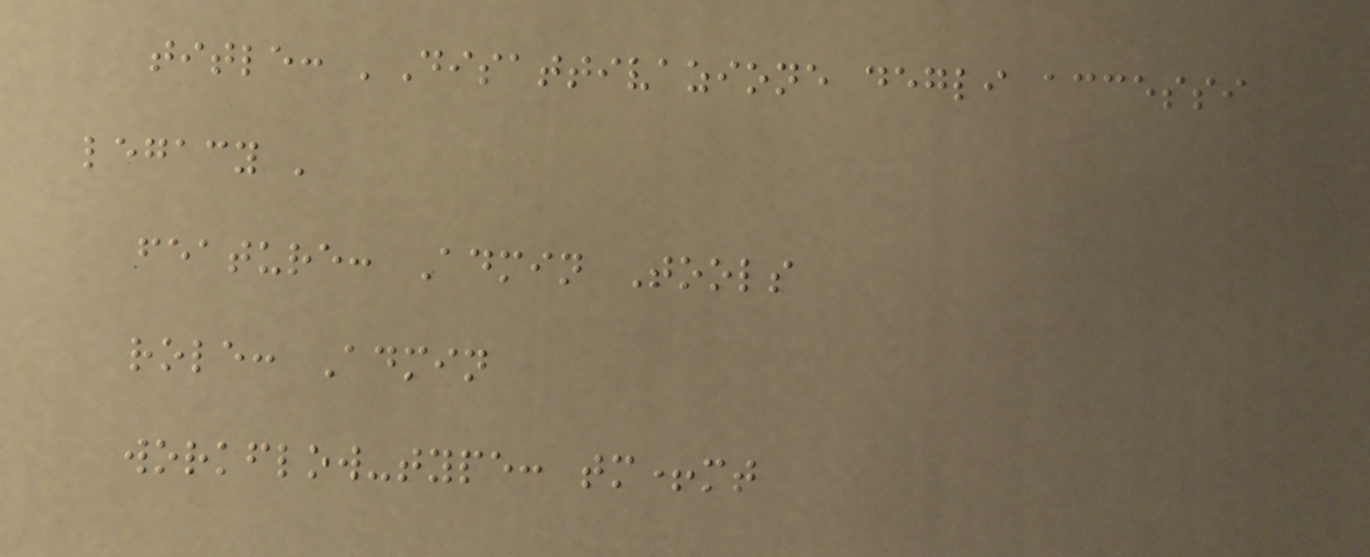title: 'Disattivazione degli accessi
legacy '
feature: Admin Tools
role: Admin
workflow-type: tm+mt
